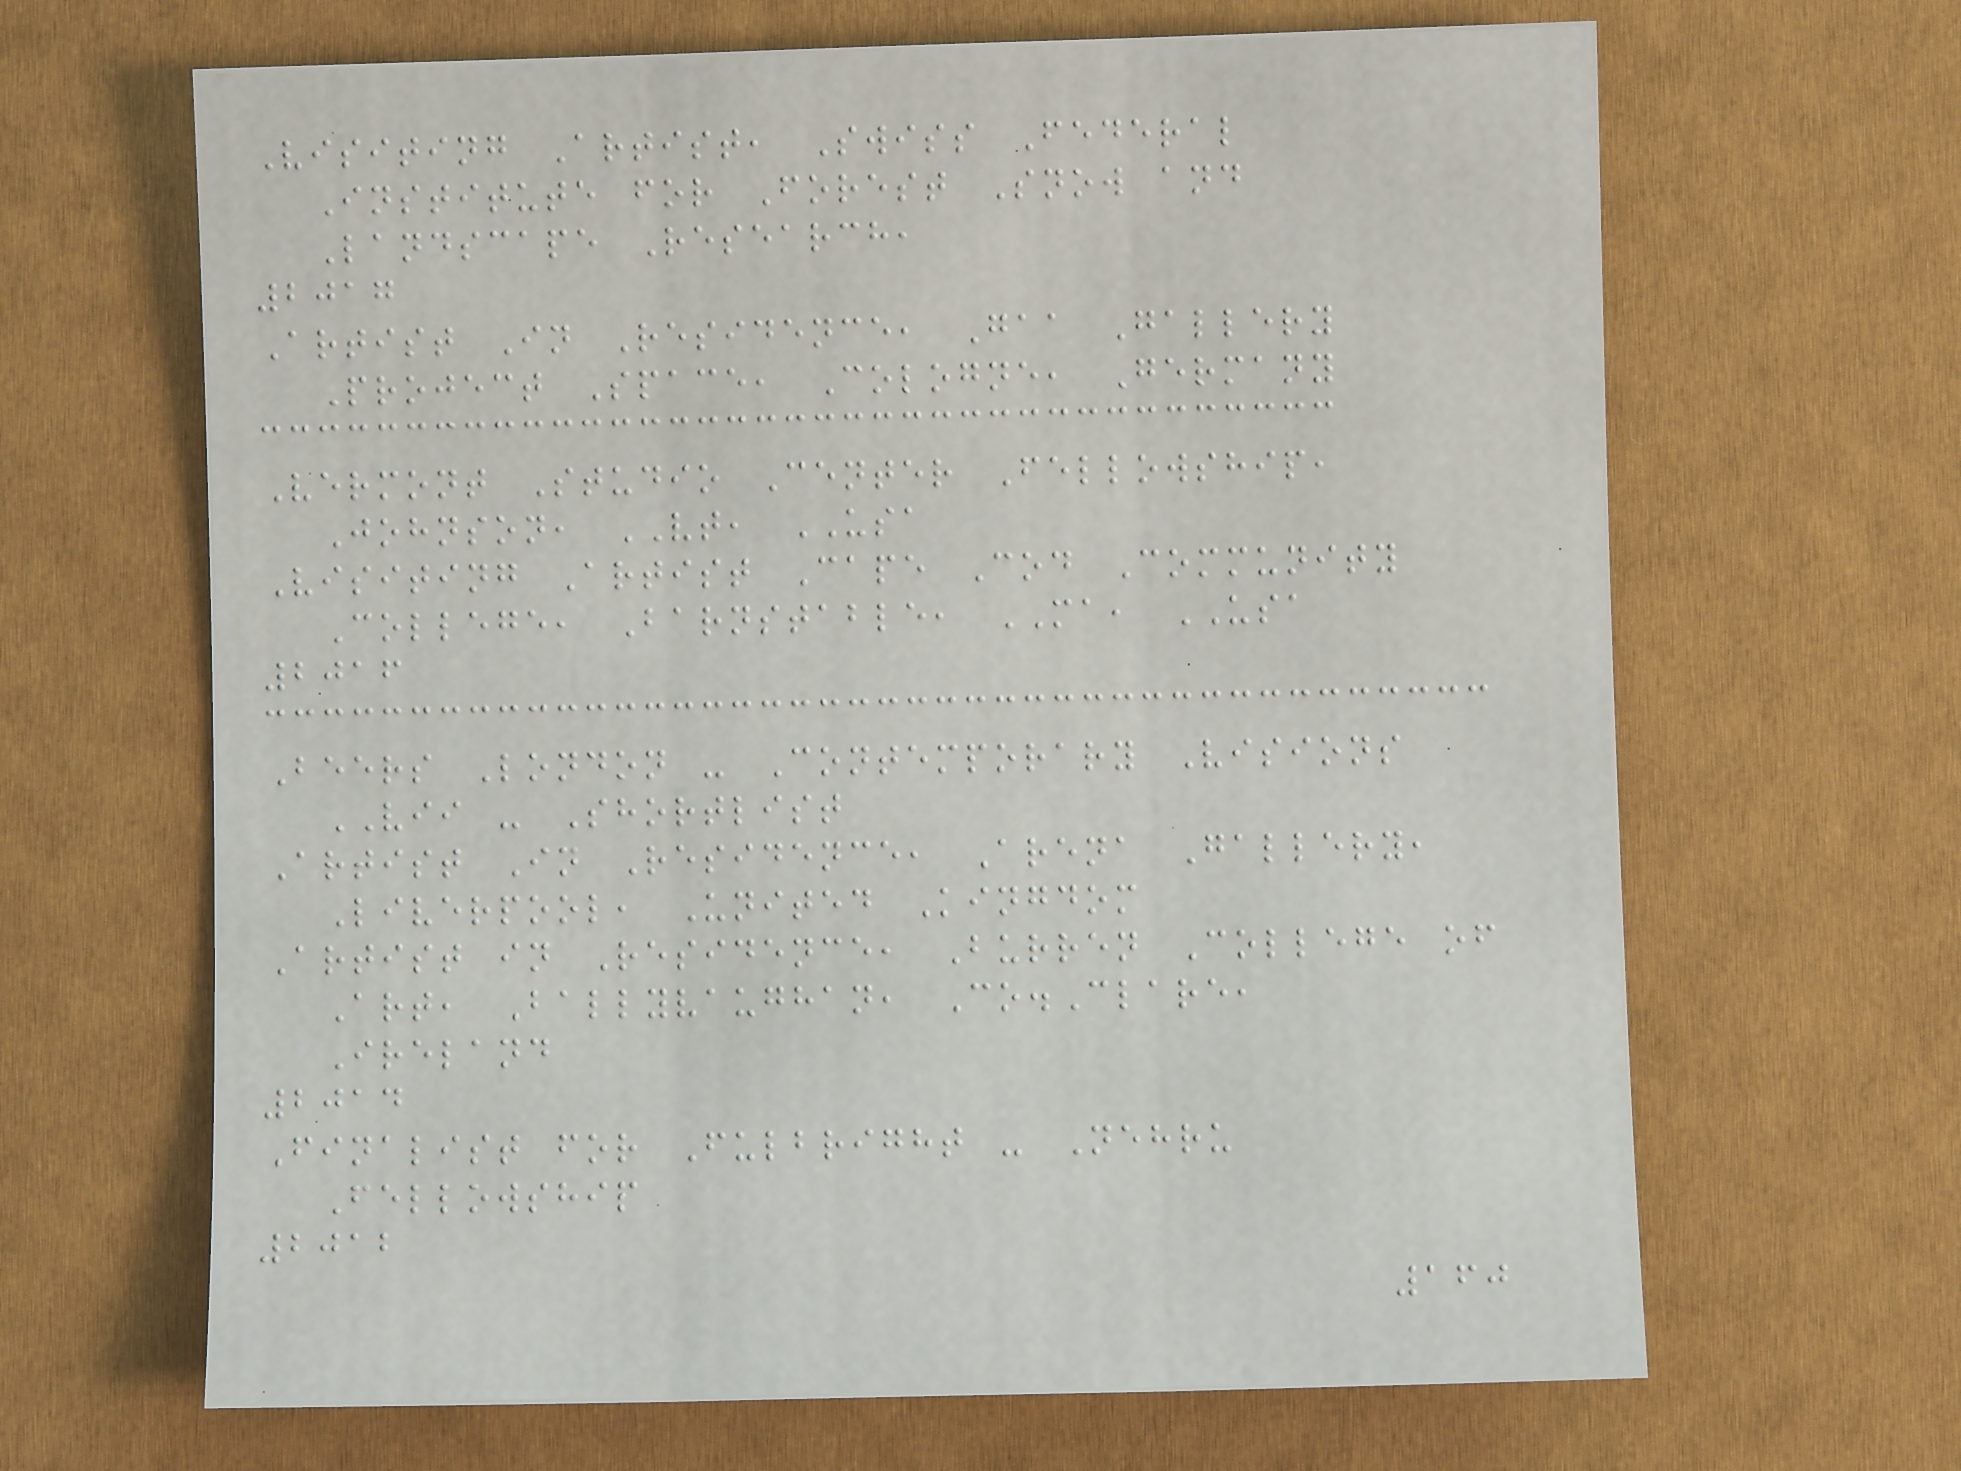Visiting Artist, Swiss Federal
Institute for Forest Snow and
Landscape Research,
2017
Artist In Residence, Gaa Gallery
Project Space, Cologne, Germany
Vermont Studio Center Fellowship,
Johnson, VT, USA
Visiting Artist Cape Cod Community
College, Barnstable, MA, USA
2016
Beers London - Contemporary Visions
VII - Shortlist
Artist In Residence, Arena Gallery,
Liverpool, United Kingdom
Artist in Residence, Burren College of
Art, Ballyvaughan, Co.Clare,
Ireland
2014
Finalist for Fulbright - Nehru
Fellowship
2012
160
